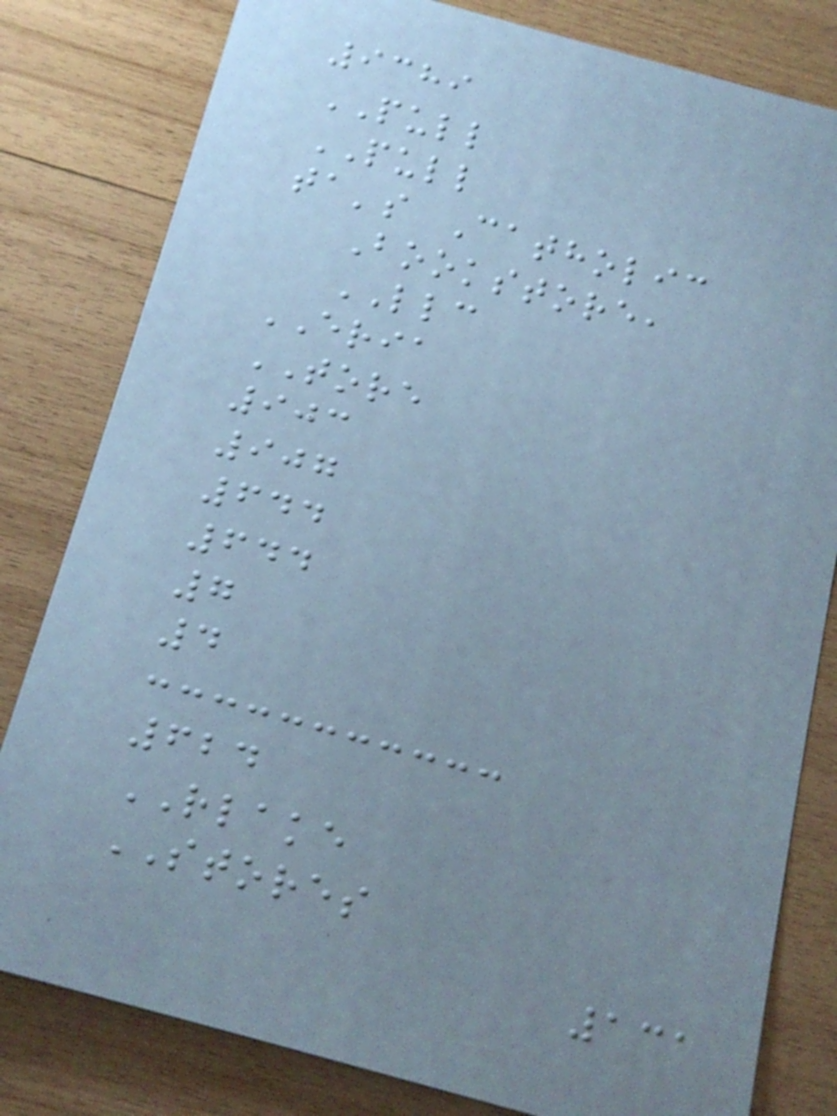9389
PULL
PULL
ta's Catholic
Bookstore,
LLC
ERIA
TORE
903
907
644
644
7
4
624
RLAKE
STORES
131
